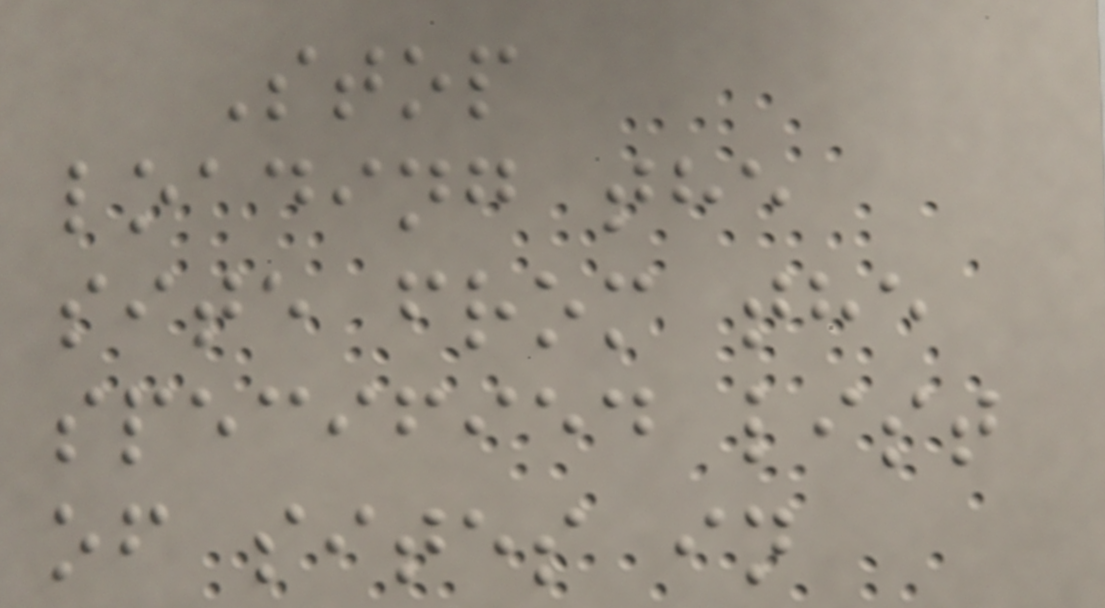Stop
loading the
site from the
specified list
of sites in
